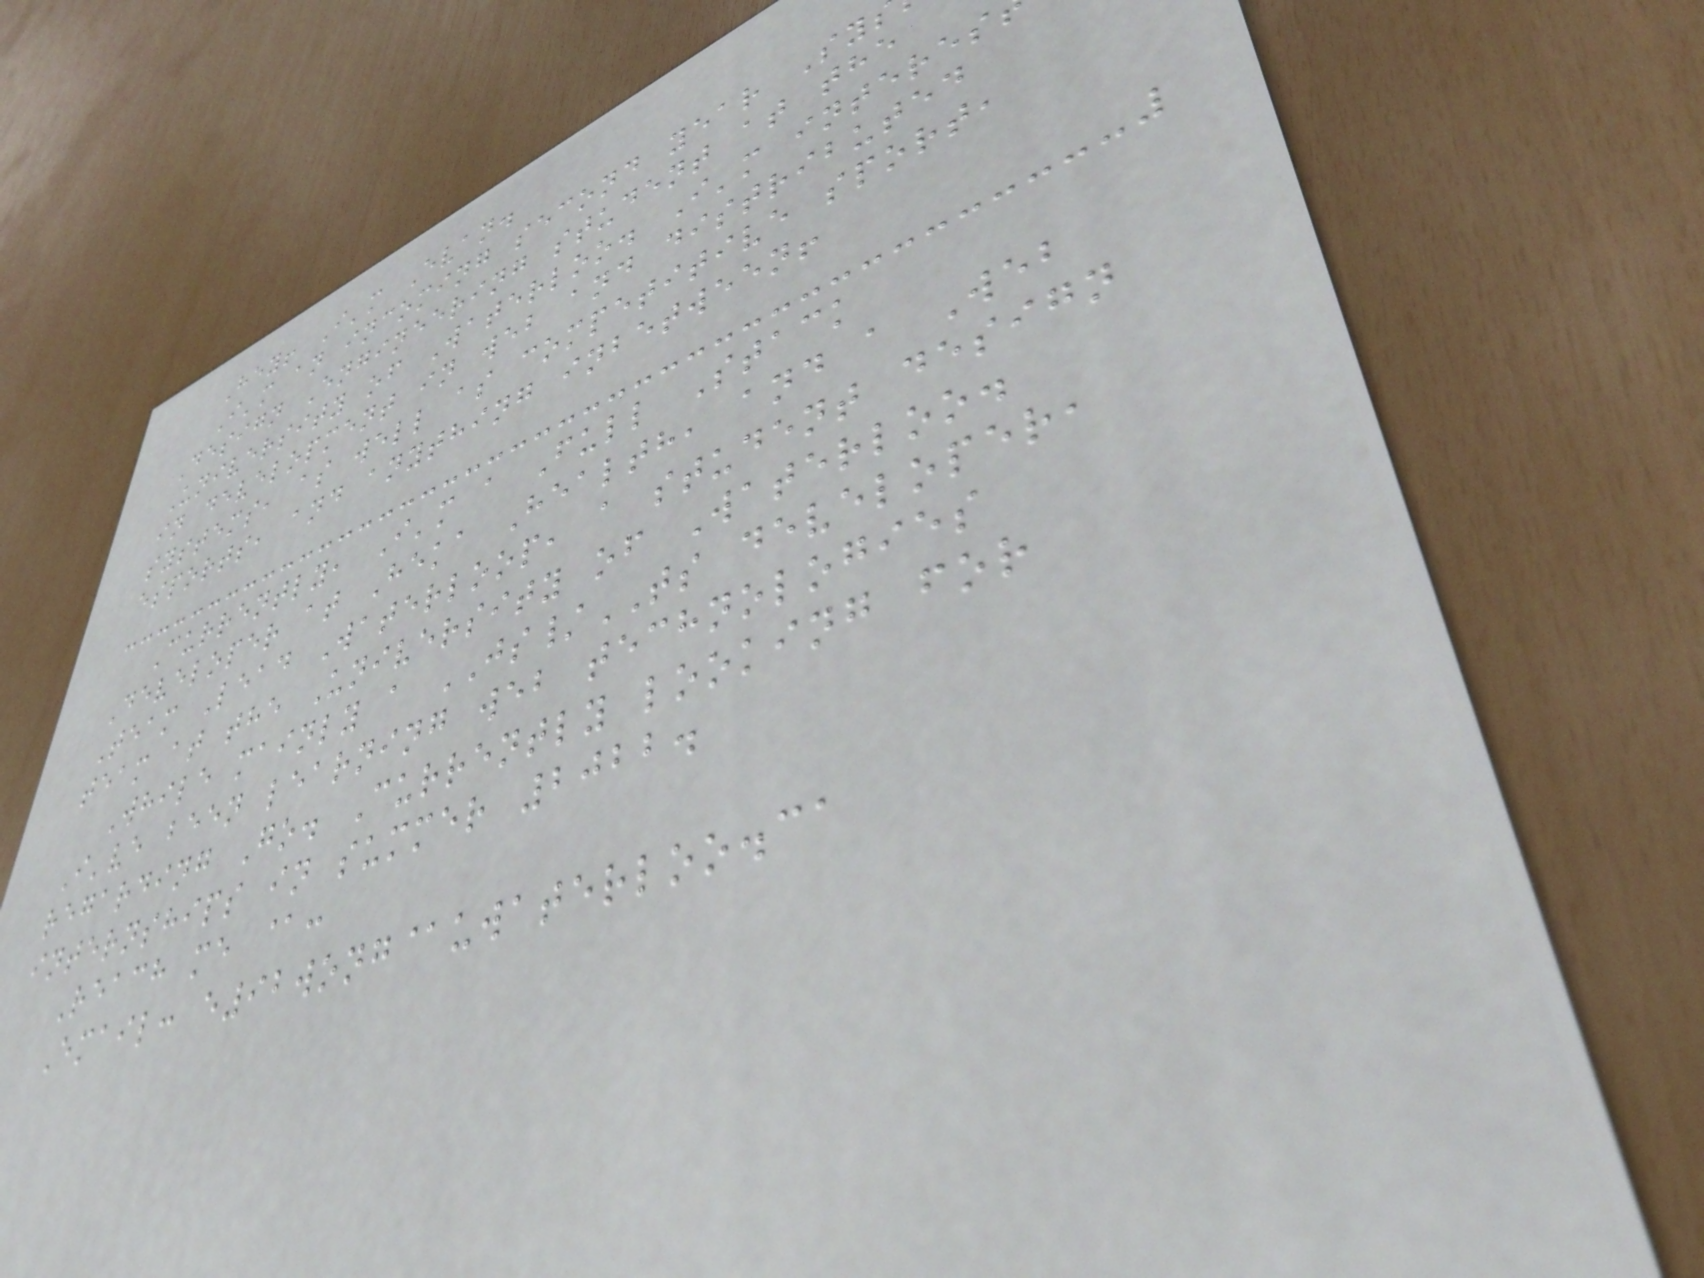Hey! I'm Evan.
I'm an incoming second year Sy
Design Engineering student at the
University of Waterloo. I'm interes
in development in web and distributed
systems, as well as competitive sport,
esports, and anything inbetween!
Currently, I'm a Full Stack
Developer at Heka Health, and a Web
Team Lead Waterloop, a student design
team at the University of Waterloo.
While mainly a JS/TS developer,
I've been learning web technologies
regarding Go. Currently looking for
internships in summer 2022.
Reach me @:
Email: e92wong@uwaterloo.ca
